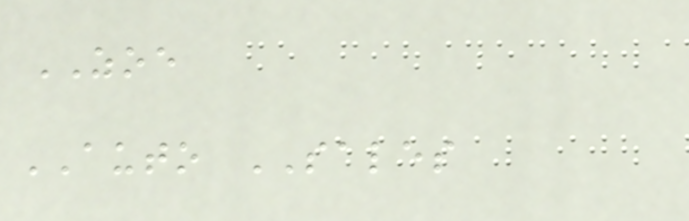ZOE
AUTO SALES
